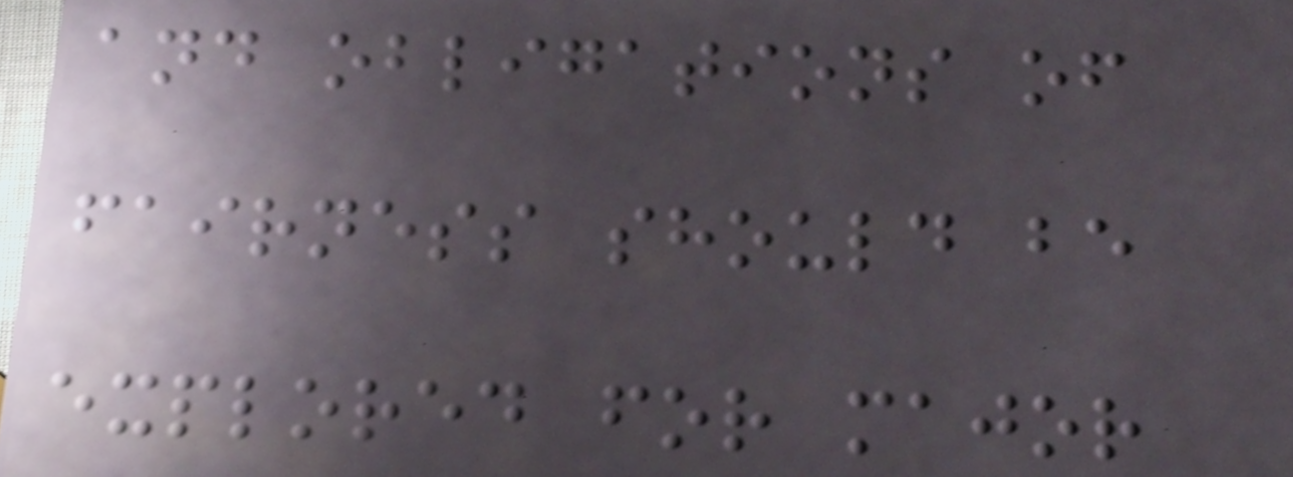and obligations of
fairness should be
explored for major
